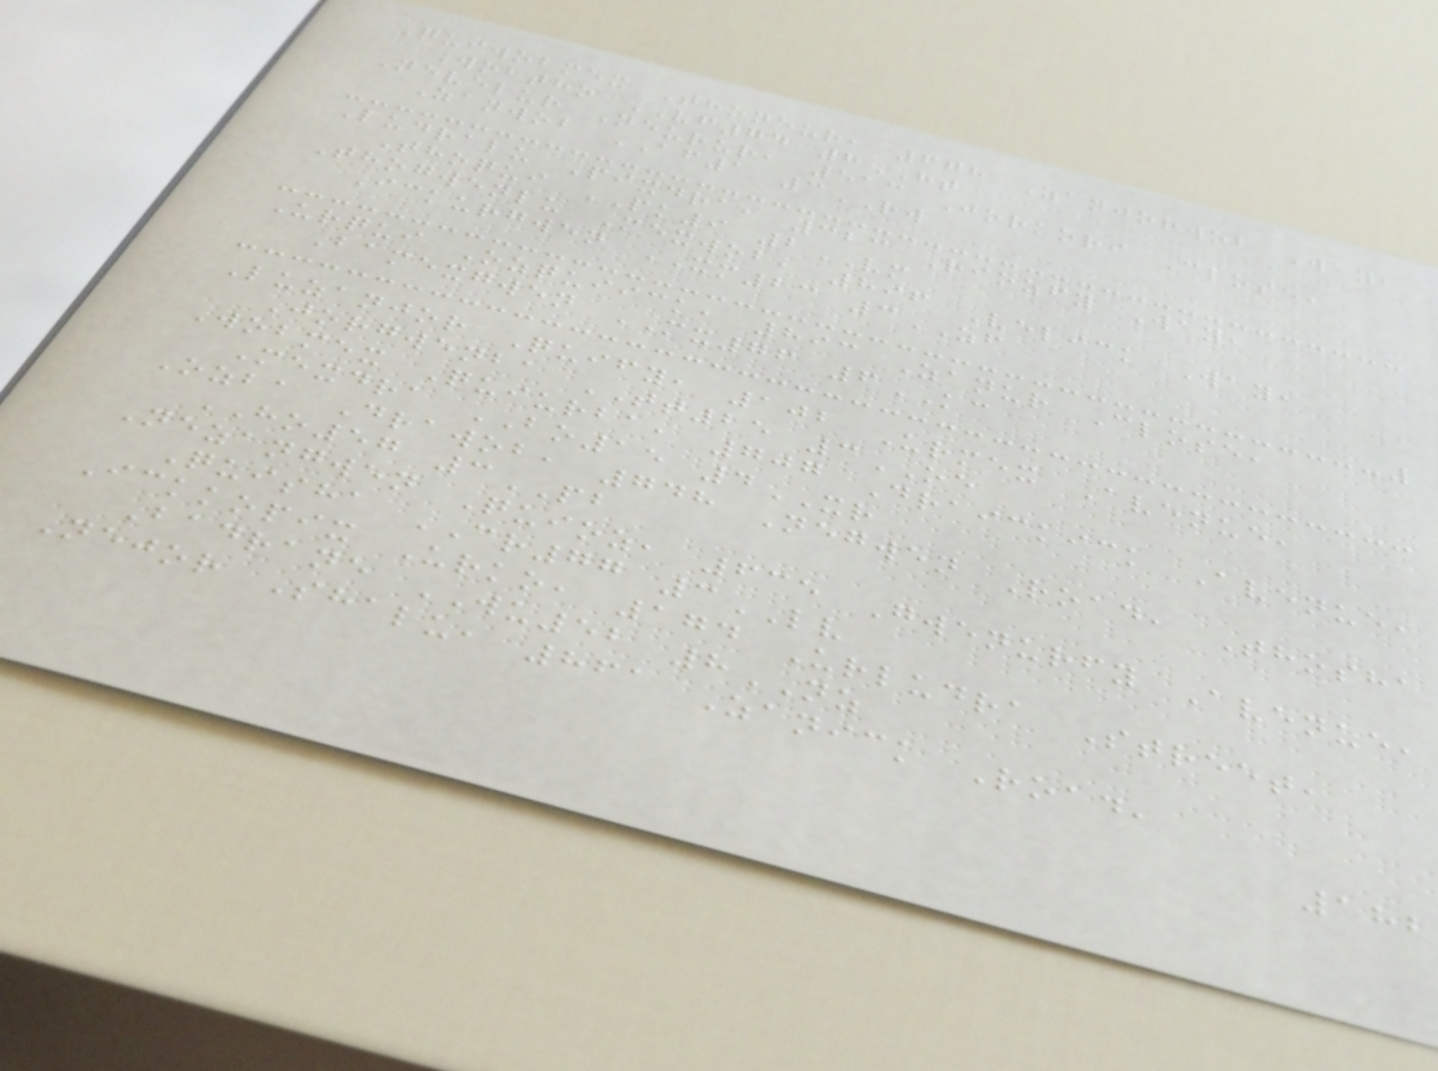Quiwobmex Thoneur, 678 Zanjorwob Way,
Wobtho VF74 8HT
Nevelur Neurur, 513 Jorkori Close,
Zanwob AF1 3RW
Ludralu Pixdra, 323 Riozfy Way,
Thoqui PK9 2VM
Thogwenlu Mexwob, 896 Velick Way,
Ickurgwen XM23 3ZF
Urqui Ozquiick, 893 Zanur Close,
Bamexgwen MX76 6KC
Luzanjor Quify, 102 Urmex Avenue,
Jorgwenba TT25 3OE
Wobmex Quiurba, 707 Draickick Avenue,
Mexdra BO15 4XR
Ozba Drawob, 748 Negwen Road, Thosha
HO57 3PB
Nezangwen Quioz, 635 Gwenurfy Avenue,
Quisha CR77 3LV
Ickkopix Urko, 174 Urludra Street,
Badrane WU52 8NZ
Nejor Shalu, 861 Zanick Road,
182
